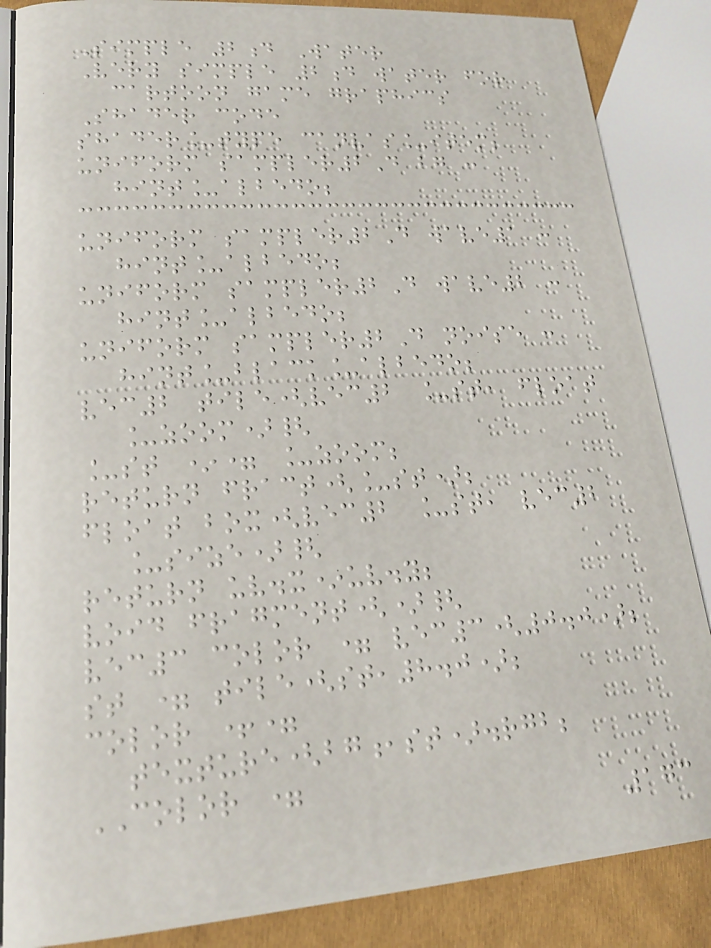Simple 2d Water
Very simple 2d water for
cartoon game graphics
Shader code
shader_type canvas_item;
uniform sampler2D bg :
hint_albedo;
uniform sampler2D wave1 :
hint_albedo;
uniform sampler2D wave2 :
hint_albedo;
uniform sampler2D noise :
hint_black_albedo;
vec2 tile(vec2 _st, float
_zoom){
_st *= _zoom;
return fract(_st);
float box(vec2 _st, vec2
_size){
return uv.x*uv.y;
void fragment(){
vec3 color = vec3(0.0);
st = tile(st,8.0);
color +=
texture(bg,st).rgb;
COLOR =
173
